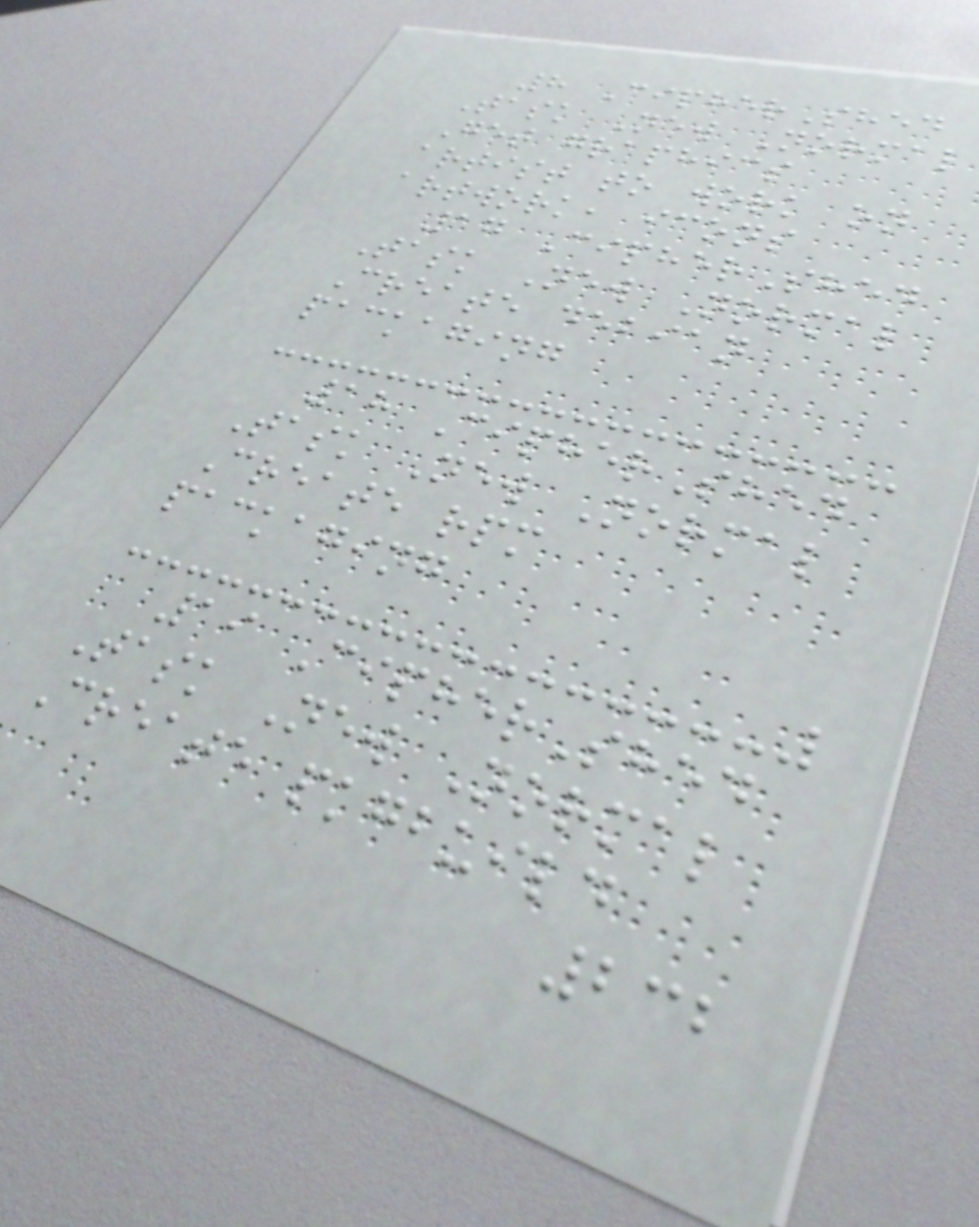8 CipherShed
Task New Normal
Get graphics
artist to work on
artwork, icons
17 CipherShed
Task New Normal
Create debian
packaging
18 CipherShed
Task New Normal
Create rpm
packaging
19 CipherShed
Task New Normal
Create pkgbuild
232
